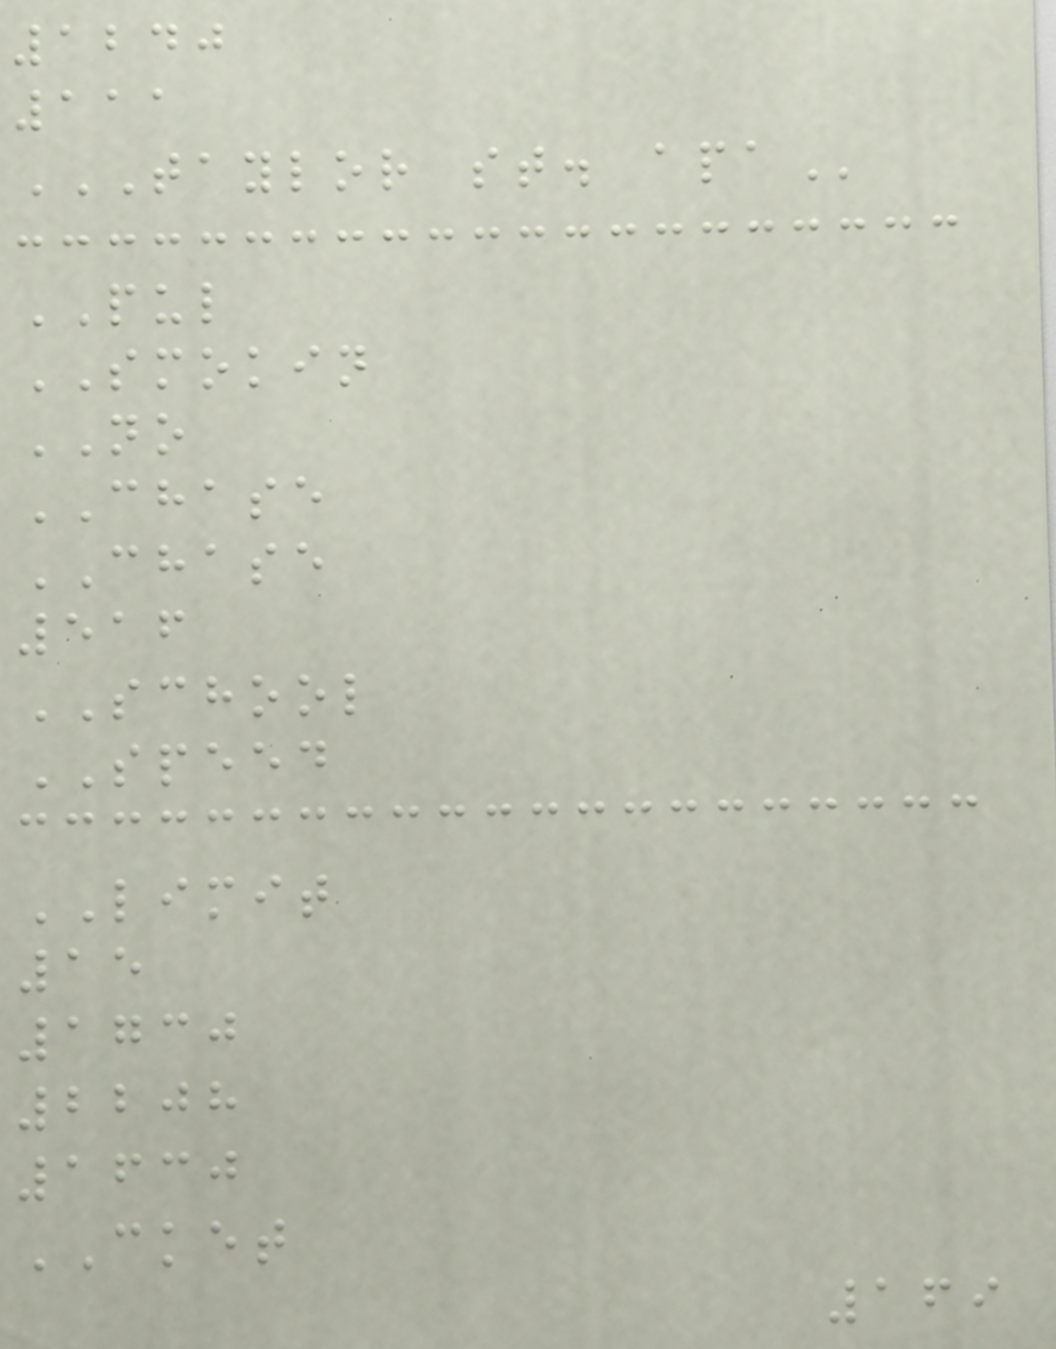1240
111
TAYLOR ST. APA
PUL
SMOKIN
NO
CHASE
CHASE
516
SCHOOL
SPEED
LIMIT
15
1730
2208
1630
CKET
169
